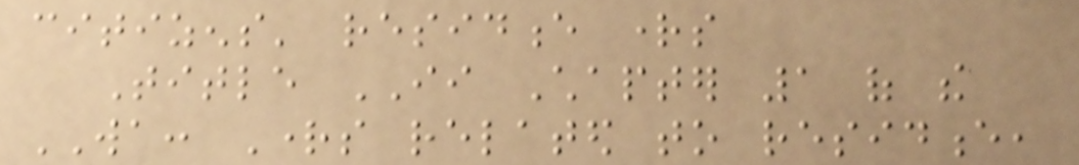citizens' residence rights
Title II Chapter 1 of the
WA: Rights related to residence,
